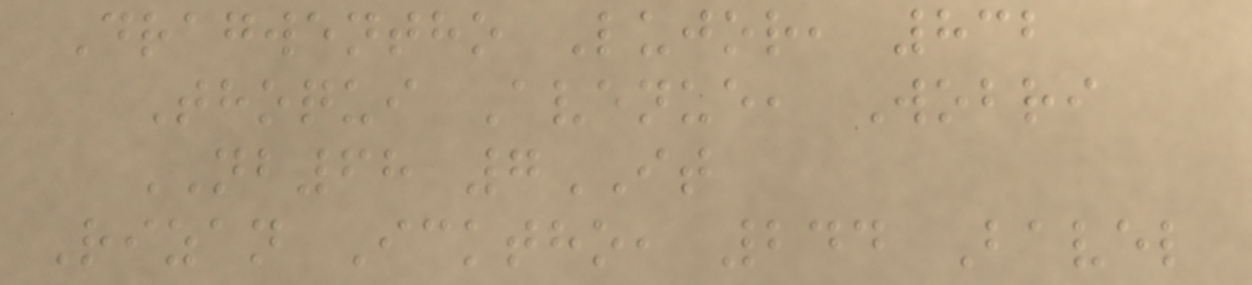Dragwentho Lujor, 832
Thoqui Avenue, Wobri
NB68 7IT
Rizan Icktho, 244 Bavel
